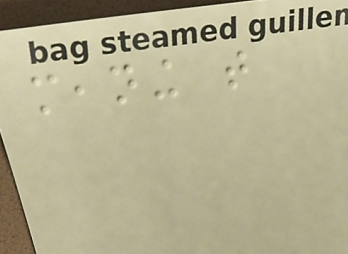meaning that
